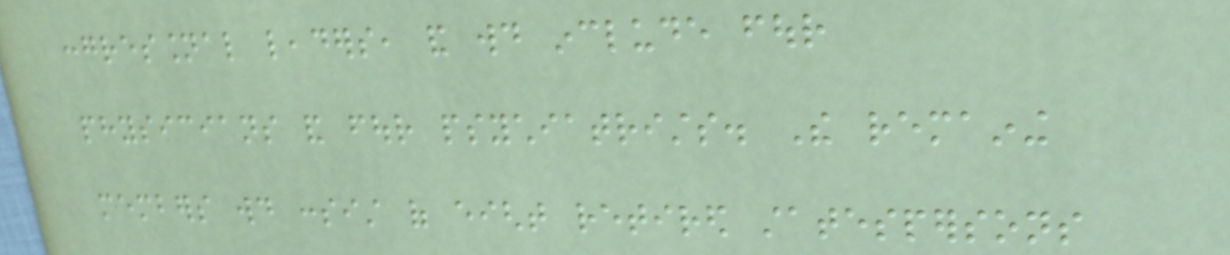congressional leaders, and would include four
physicians and four psychiatrists. The remaining
members would consist of eight retired statespersons
